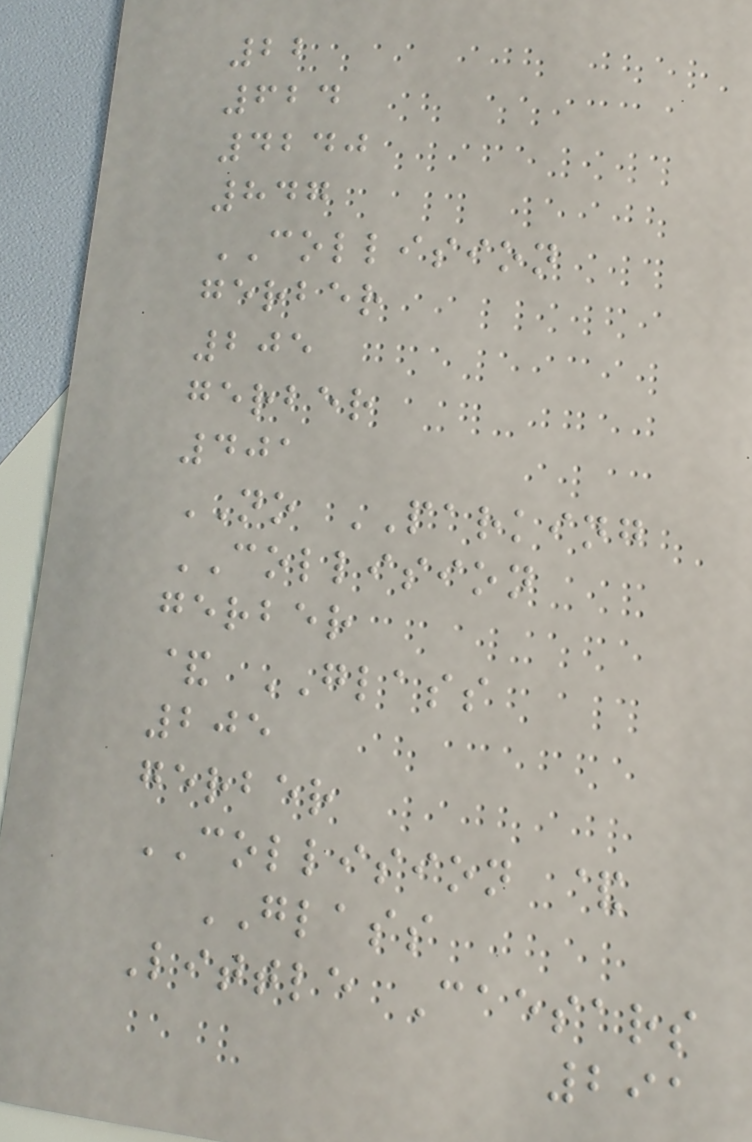22
624
4240
847
COLLISION
gerber
205
gerber
401
NO PARKING
COLLISION
gerber
& GLASS
205
gerber
COLLISION &
GLASS
Little Caesars
291
